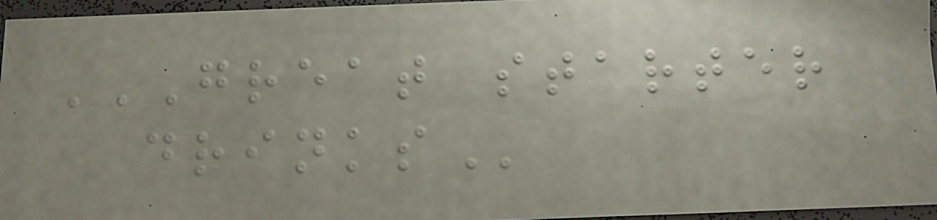GREAT STARTER
DRINKS
